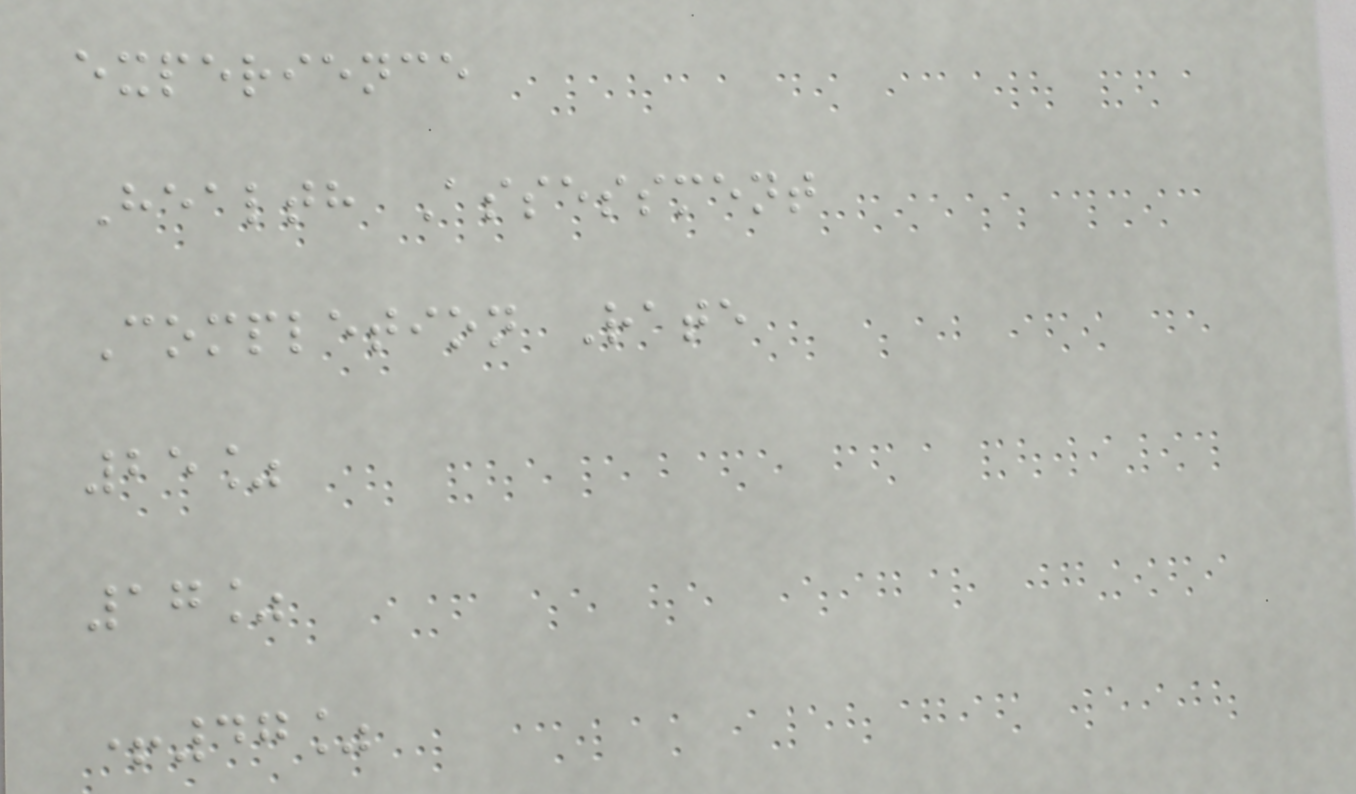experience
Health Assessment
Completion Rate
25%
17%
+47%
